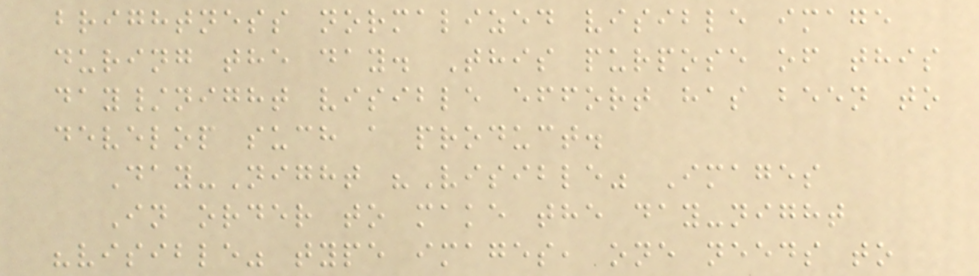brightness normalized visible image
during the day. This purpose of this
day/night visible effort has been to
develop such a product.
Day-Night "Visible" Images
In order to make the day-night
"visible" type images, one needs to
